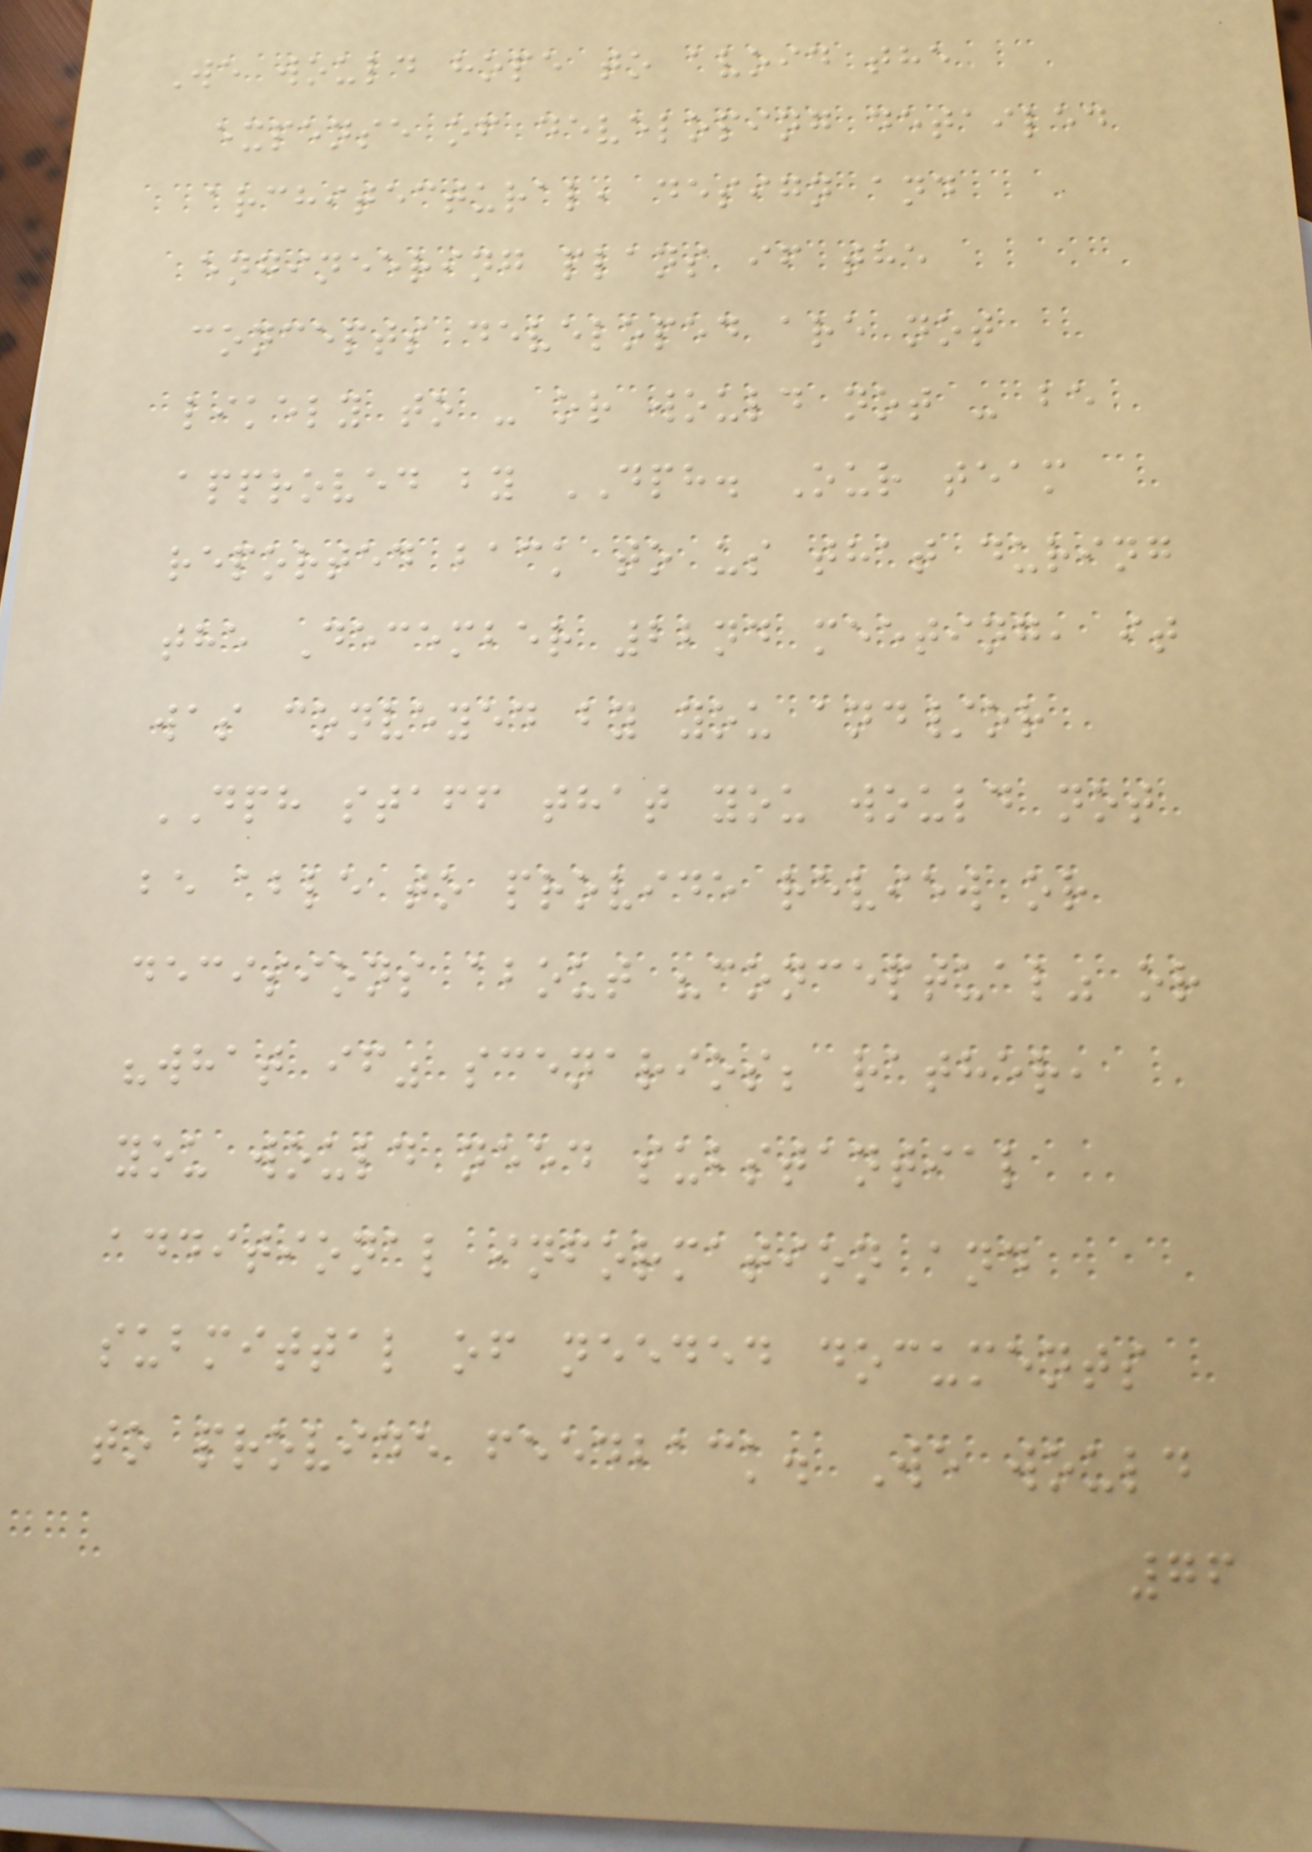We would hope to avoid the
expense of developing detailed
architectural, design and
engineering plans if the
concepts developed are not
likely to - or would not - be
approved by DPH. Our team
reported back to us that during
the December 22nd meeting, it
was conveyed by you and/or
DPH staff that you would not
be able to provide review or
decisions about "conceptual" or
"what if" scenarios; rather,
you would need substantial
additional information and
submittal of needed documents
to provide feedback. We would
76
